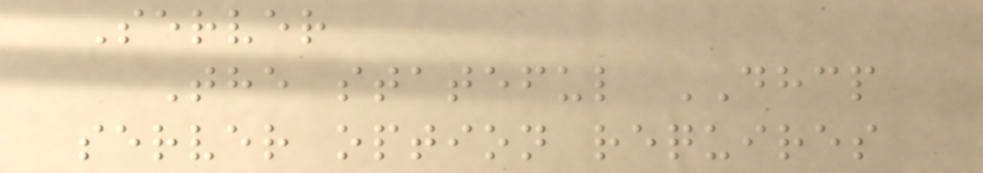Server
The stateful DHCP
server option requires
